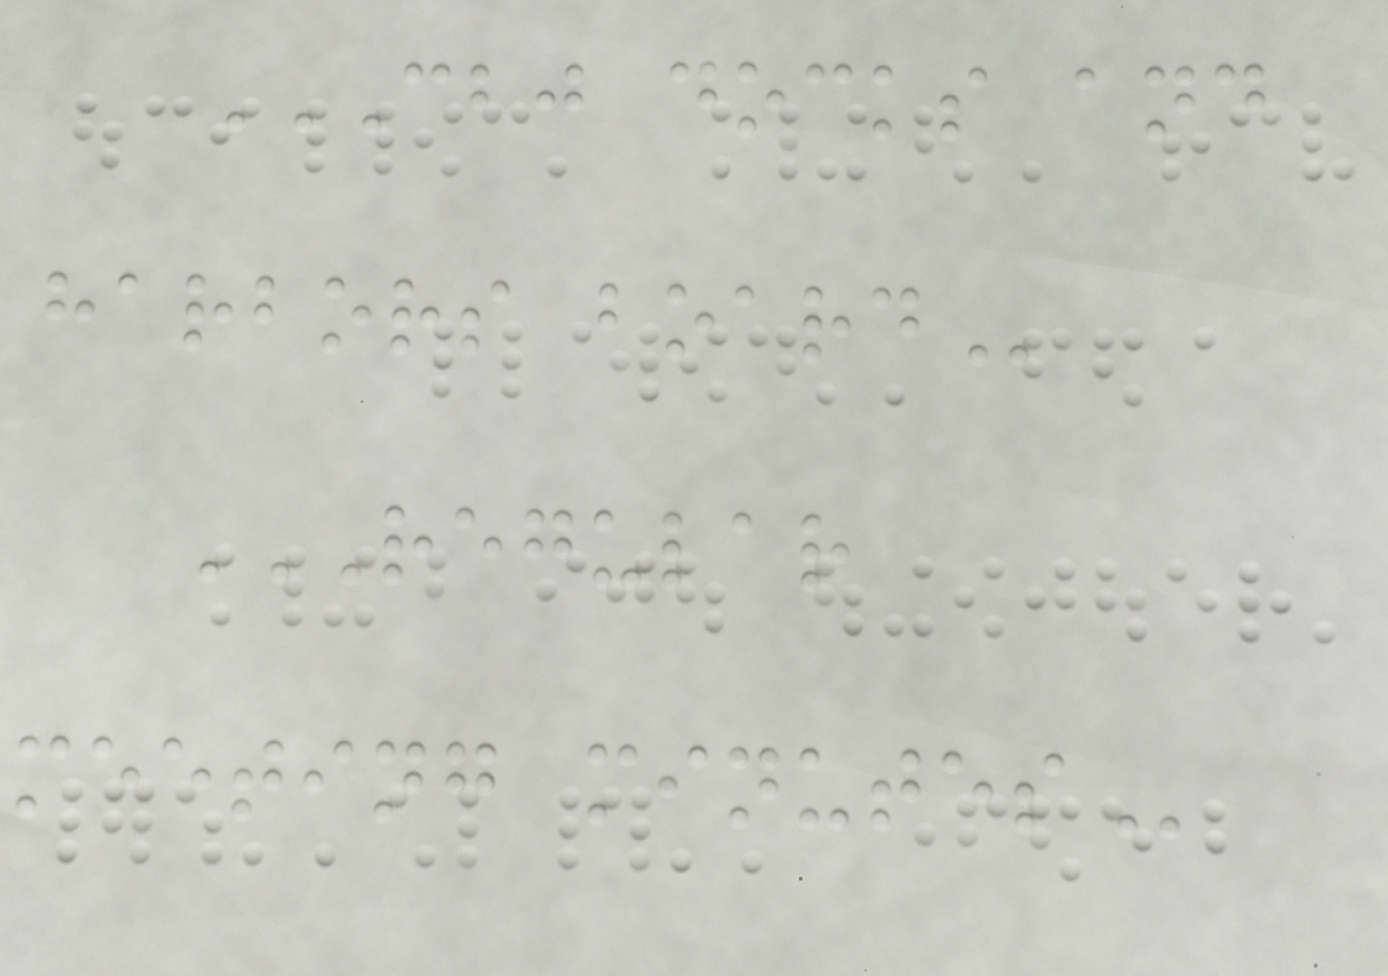CBJ DOCKS AND
HARBORS BOARD
REGULAR
MEETING MINUTES
